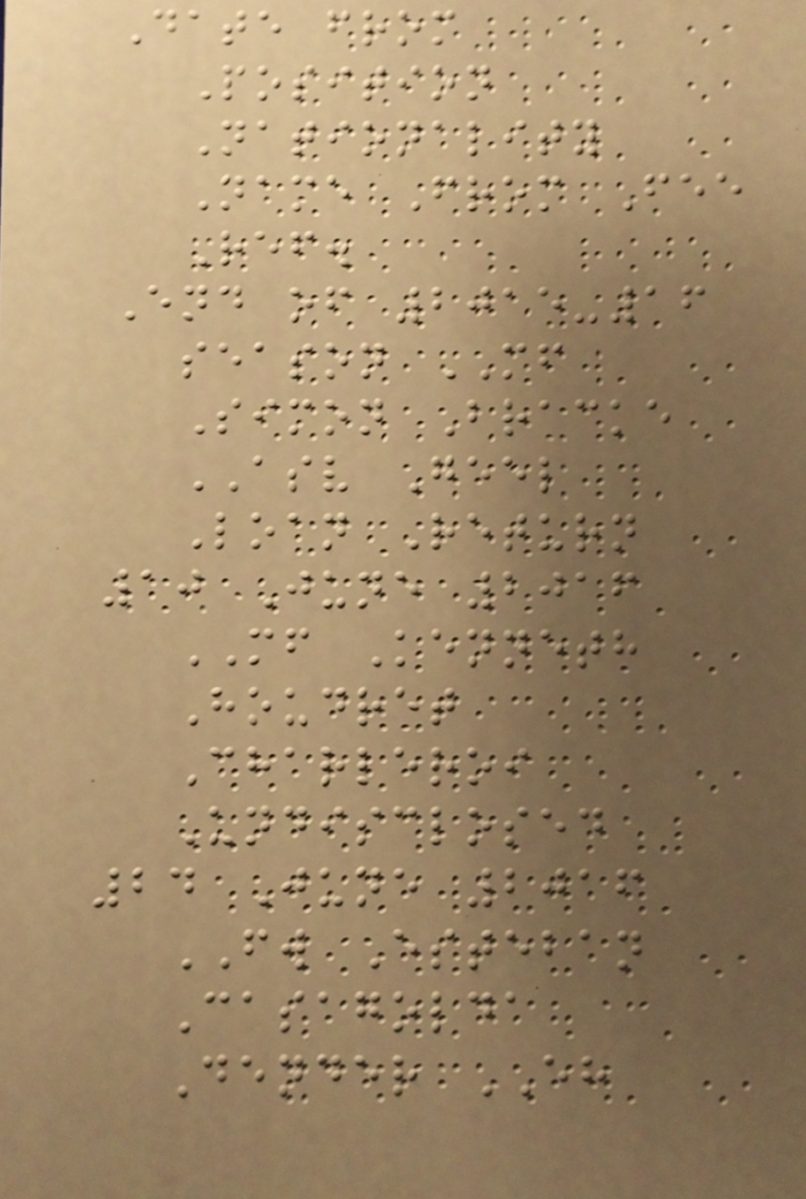Date from
Position
Nationality
Name From Fee
Ref.
End of 2015-16
season MF
Simon Bracke
ASV Geel
Loan Return
10 June 2016
MF Kenneth
Houdret
Charleroi
Undisclosed
24 June 2016
FW Esteban
Casagolda
Dender EH
